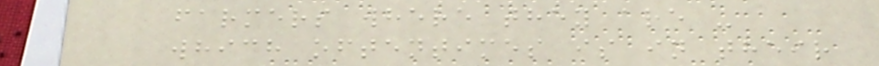farmers where they are -
which oftentimes is in their
